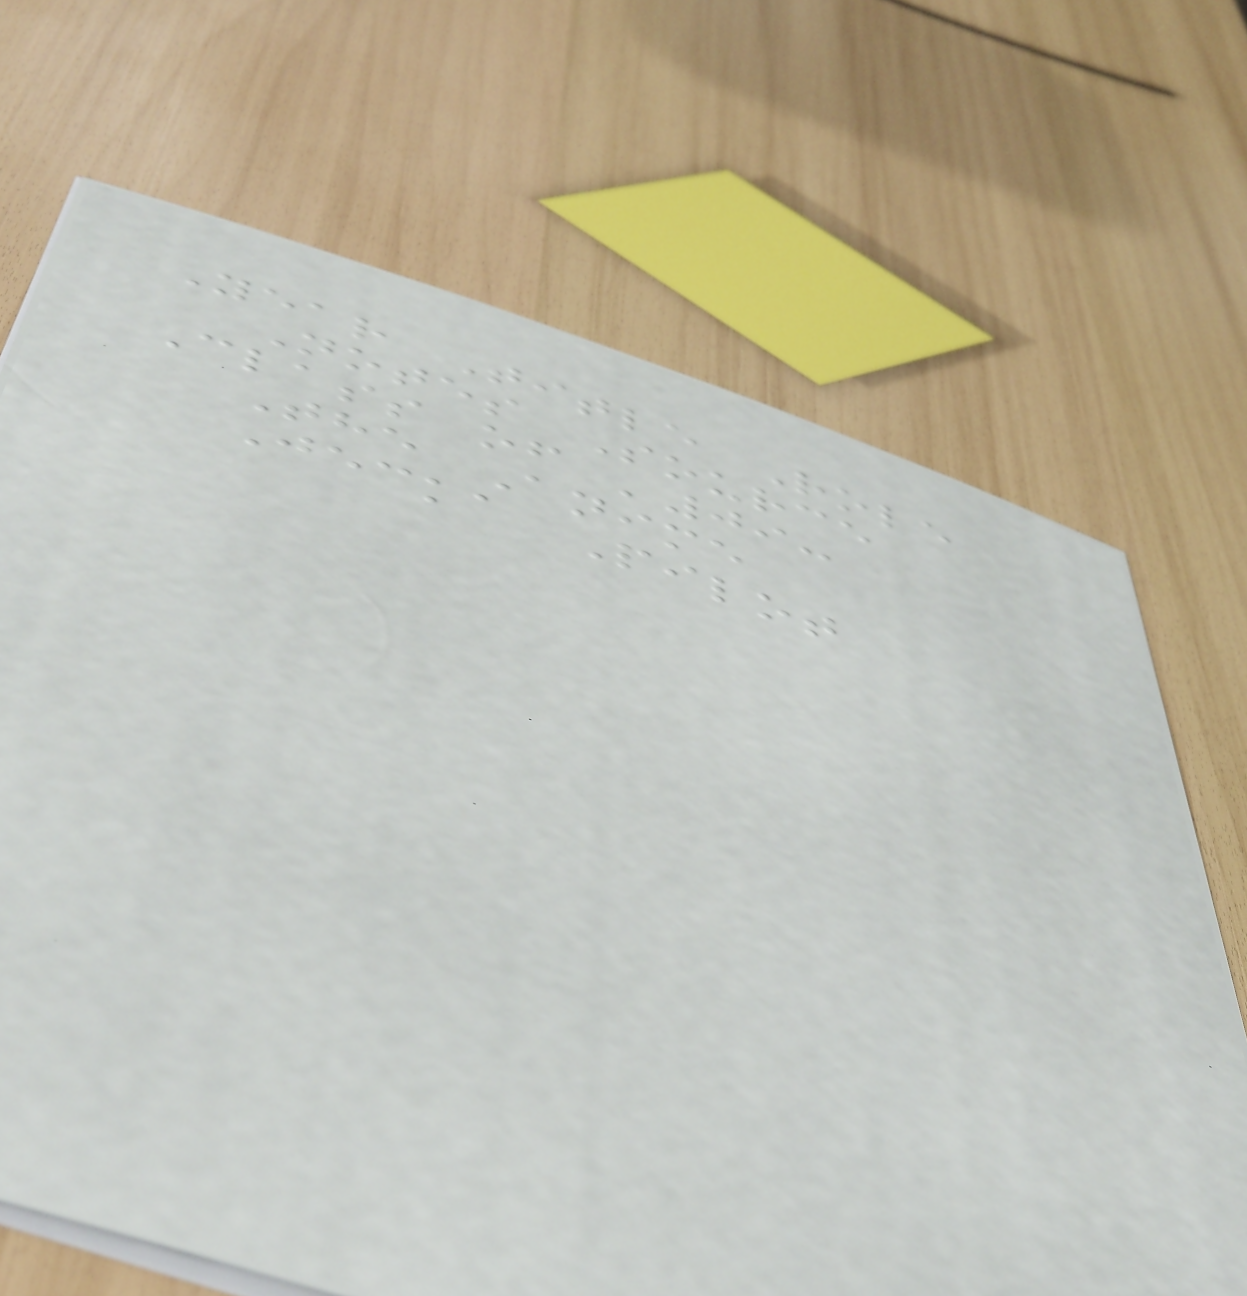Year Title Role
Notes Source
Class of '09:
The Anime
Jecka Pilot
